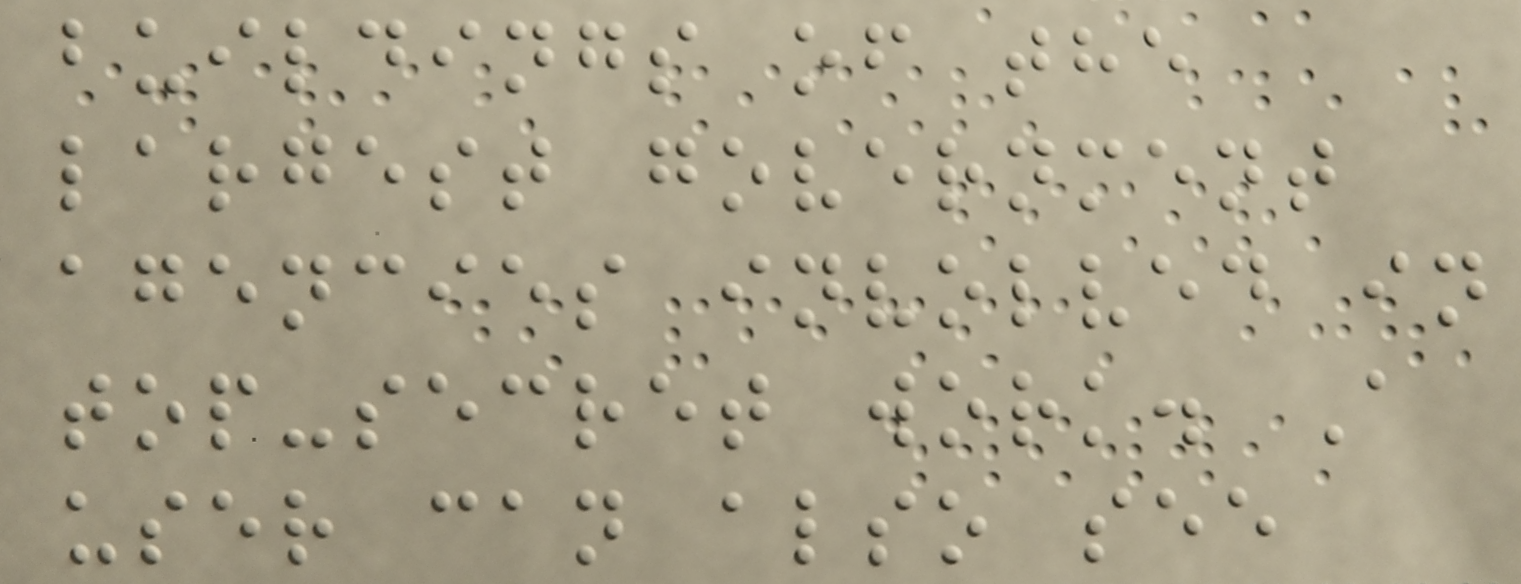buildings of the
largest government
agencies involved in
top-secret work. A
user can also see
